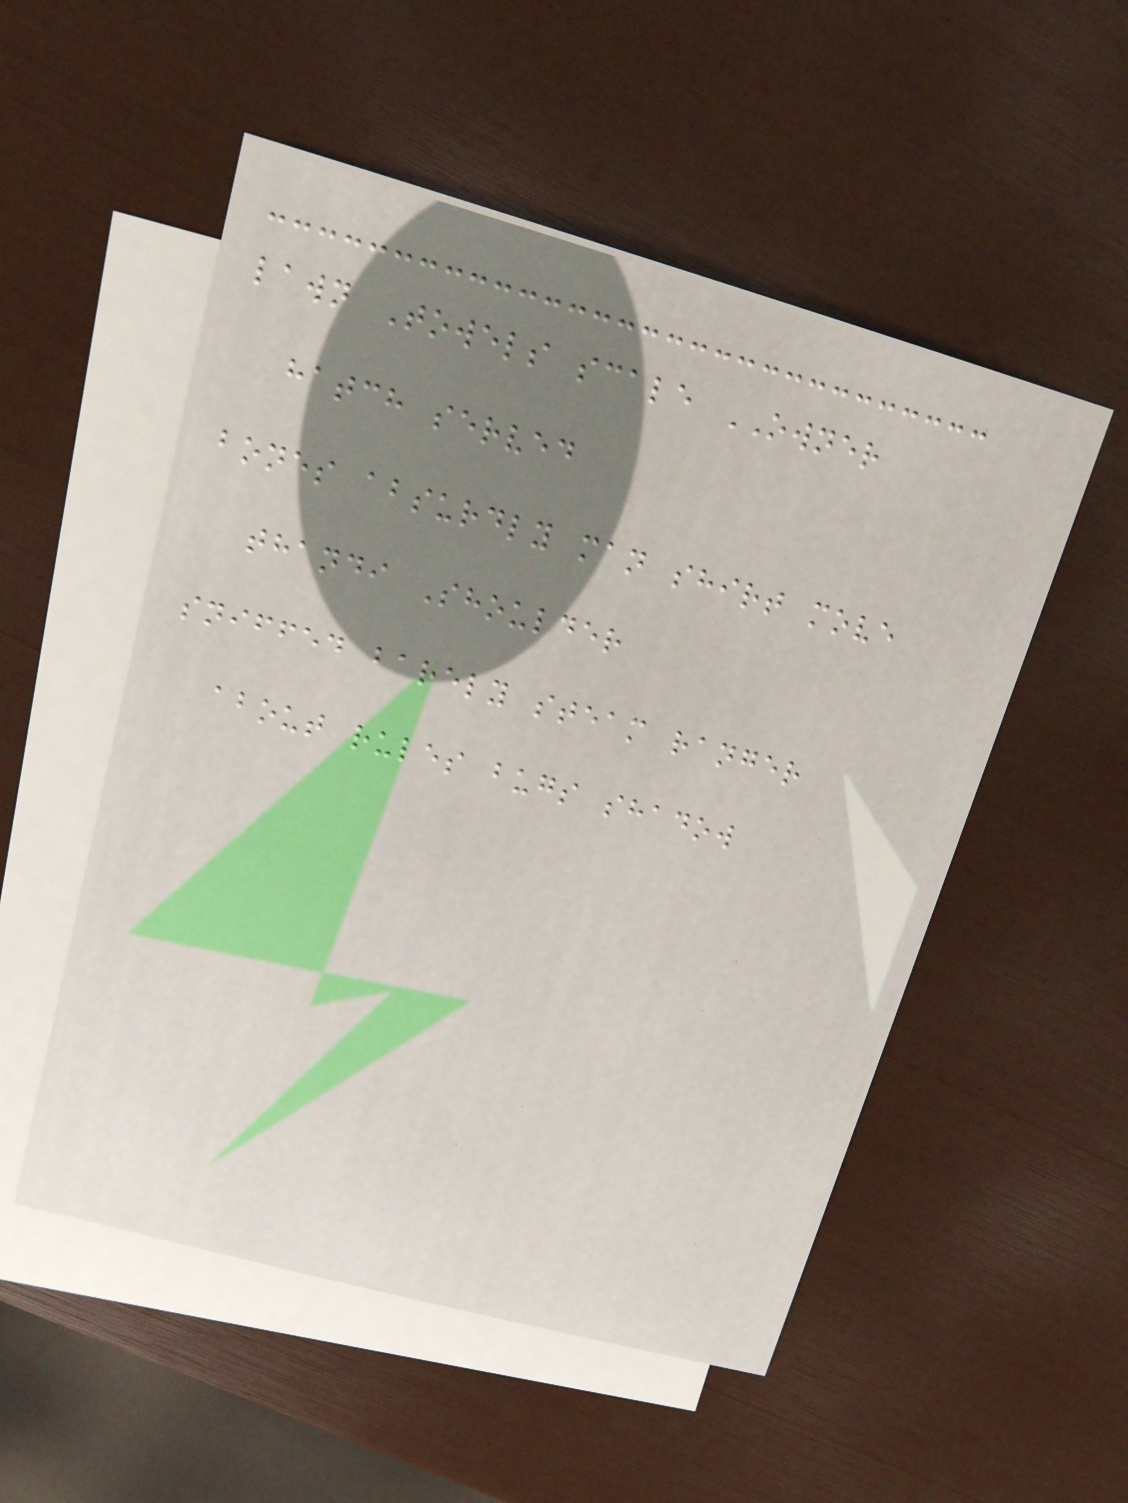lawn Towels scale OWNER
hatch served
bones absurdly man shirt move
thandi Shoulder
sniffed barely steam ranger
about rules bugs shadow
